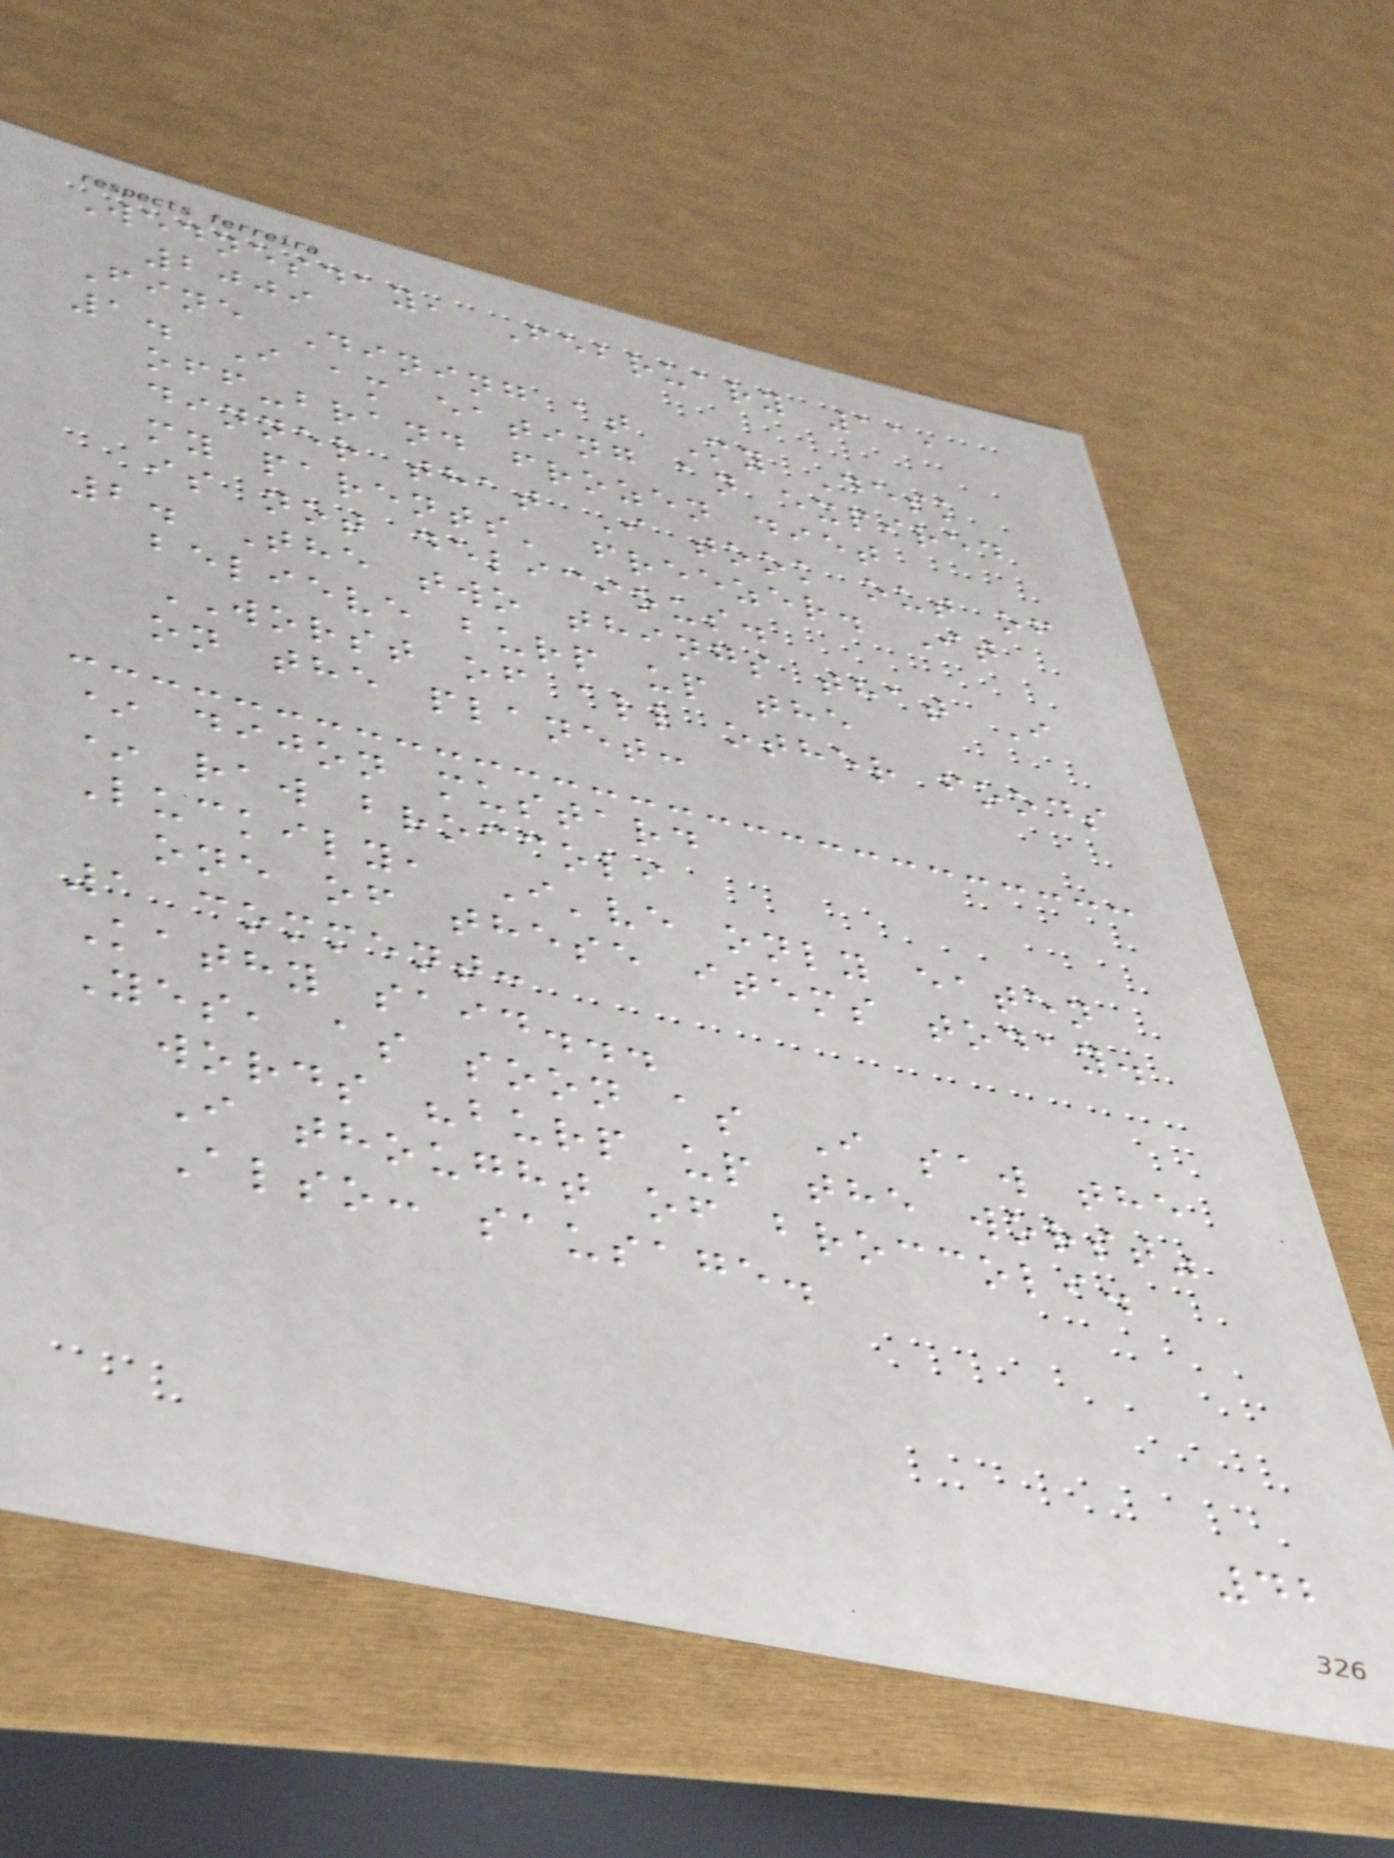Wednesday, February 11,
2009
Fine Dining at My Desk
1. I am eating an expired
off-brand frozen diet
dinner that I took out of
my parents' freezer. It
is not delicious.
2. The two things that I
believe burp up the
WORST of all other foods
on the planet:
* dijon mustard
* raw broccoli
Luckily, I've only eaten
one of these items today.
1 comment:
Kathy said...
Yes, as soon as I saw the
words "burp up the worst"
I thought of broccoli.
Also: sausage.
42
